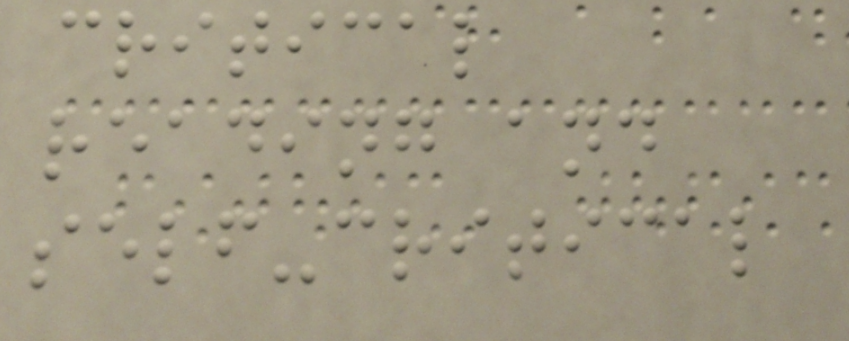critical
reading and
self-critical
